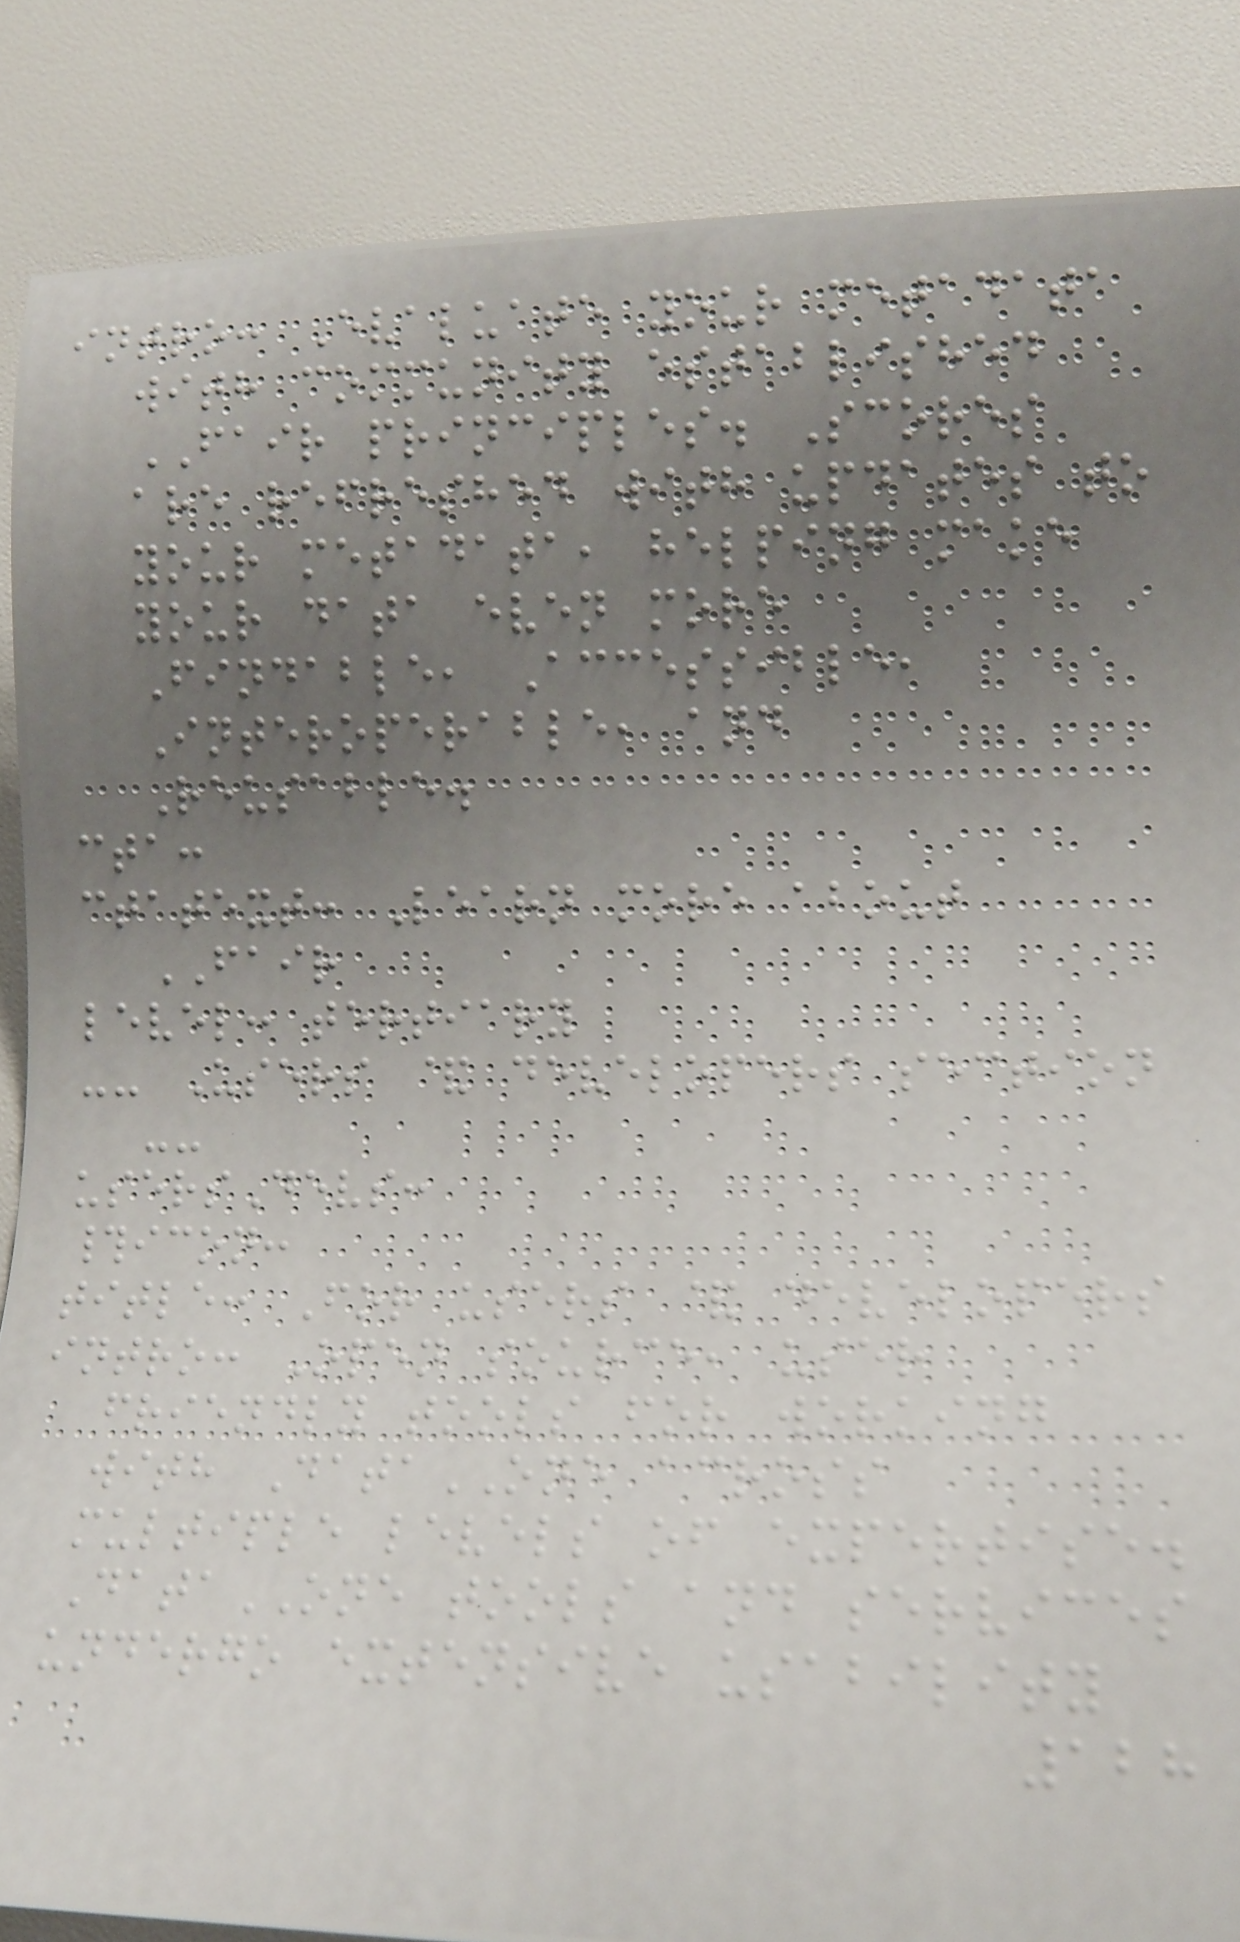intro: Evaluate your metadata
with community established
FAIR principles. Scores
are refreshed with updates to
your metadata, helping make
your data even more
Findable, Accessible,
Interoperable, and
Reusable.
cta:
ctatext: Learn more about
FAIR
level: tertiary
-- Users & developers section
--
usersDevs:
#icon:
title: For users & developers
intro: Open source, user
friendly tools for working
with DataONE across
multiple levels of expertise.
DataONE tools and services
undergo extensive usability
128
